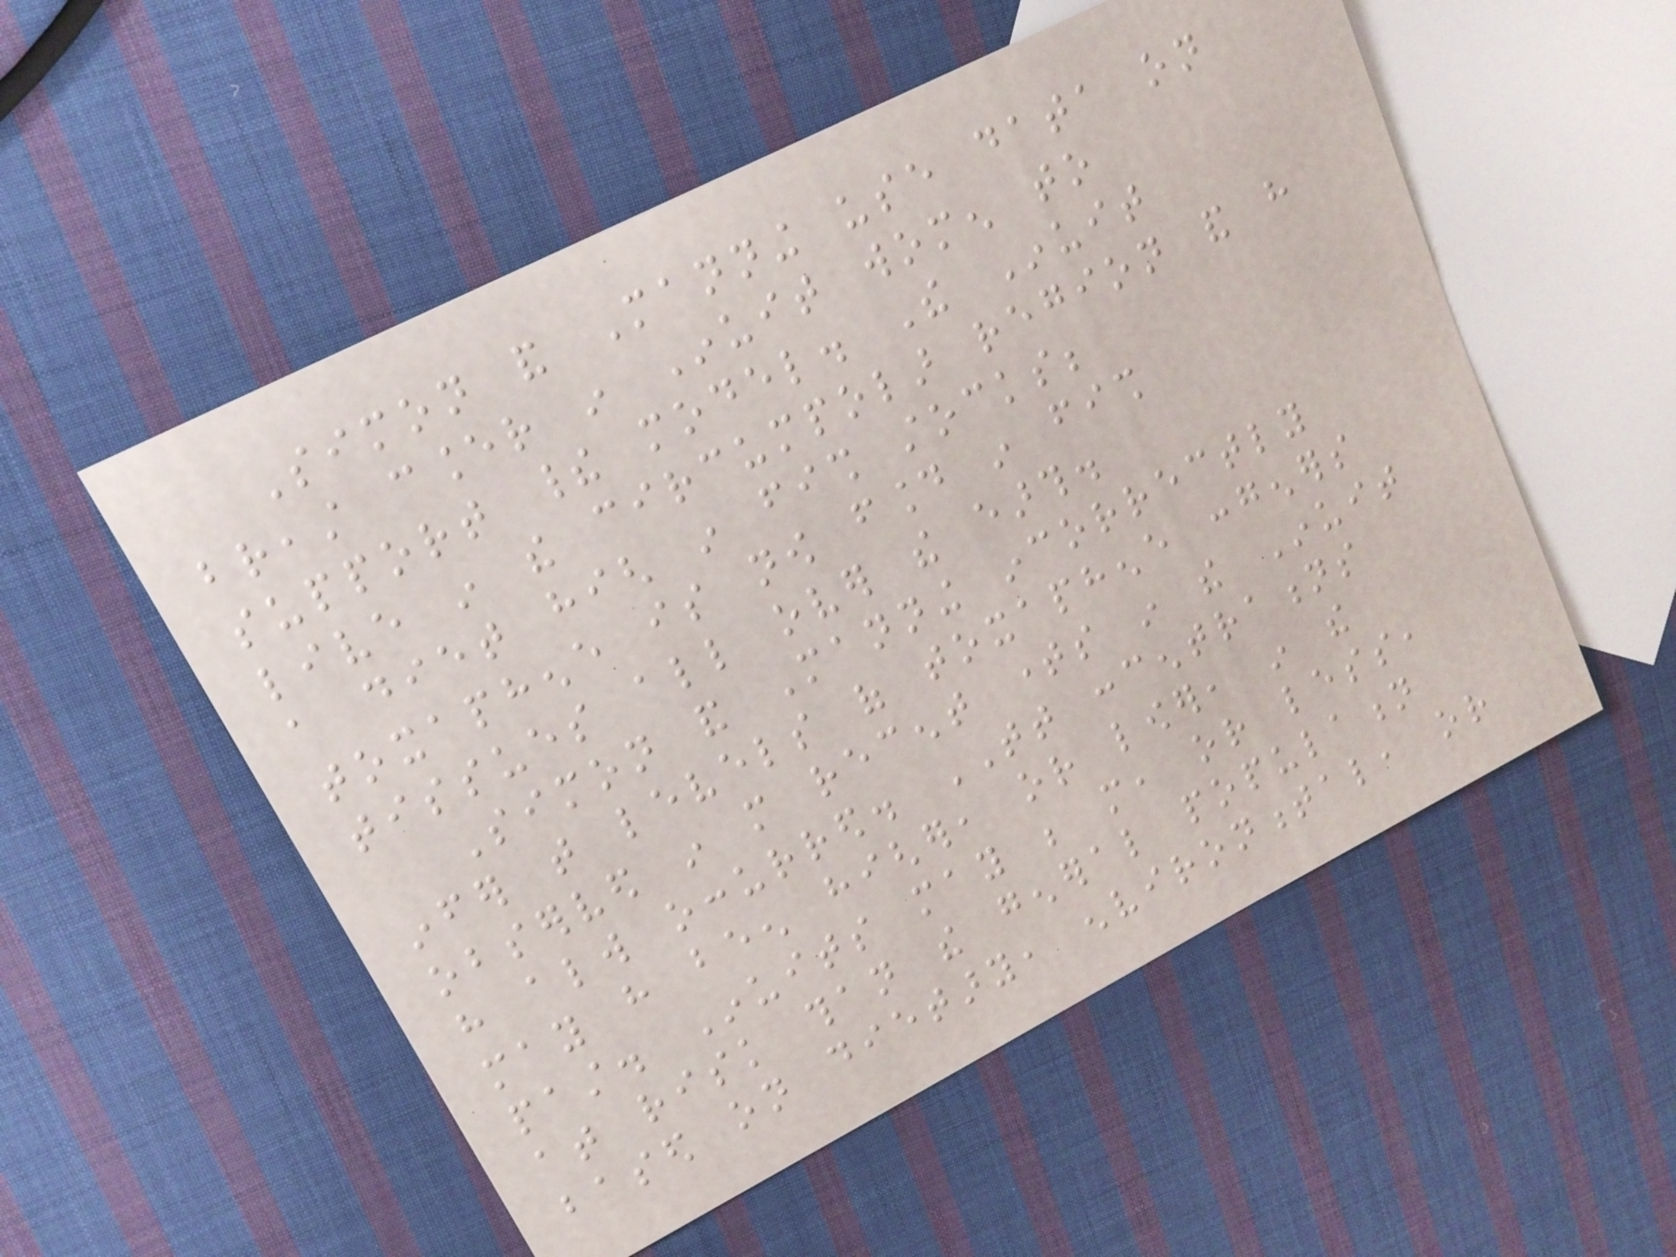Simon and Manning use data on
breast cancer in Inuit women to
support their model. The Inuit
live in the circumpolar region and have
a diet high in fish stocks;
toxaphene is now found in fish
tissues all over the earth.
Simon and Manning incorrectly
infer that levels of toxaphene congeners
observed in more recent times in the Inuit
have always occurred. TT concentrations
may have been higher, or lower, in the
past. Inuits may be more, or less,
at risk than the general population
based on dietary, environmental, or
